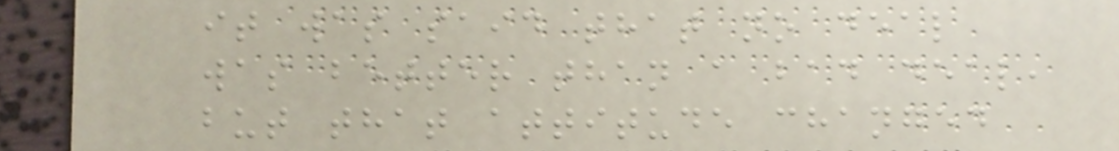it was said that no deal
was better than a bad deal,
but that attitude changed
